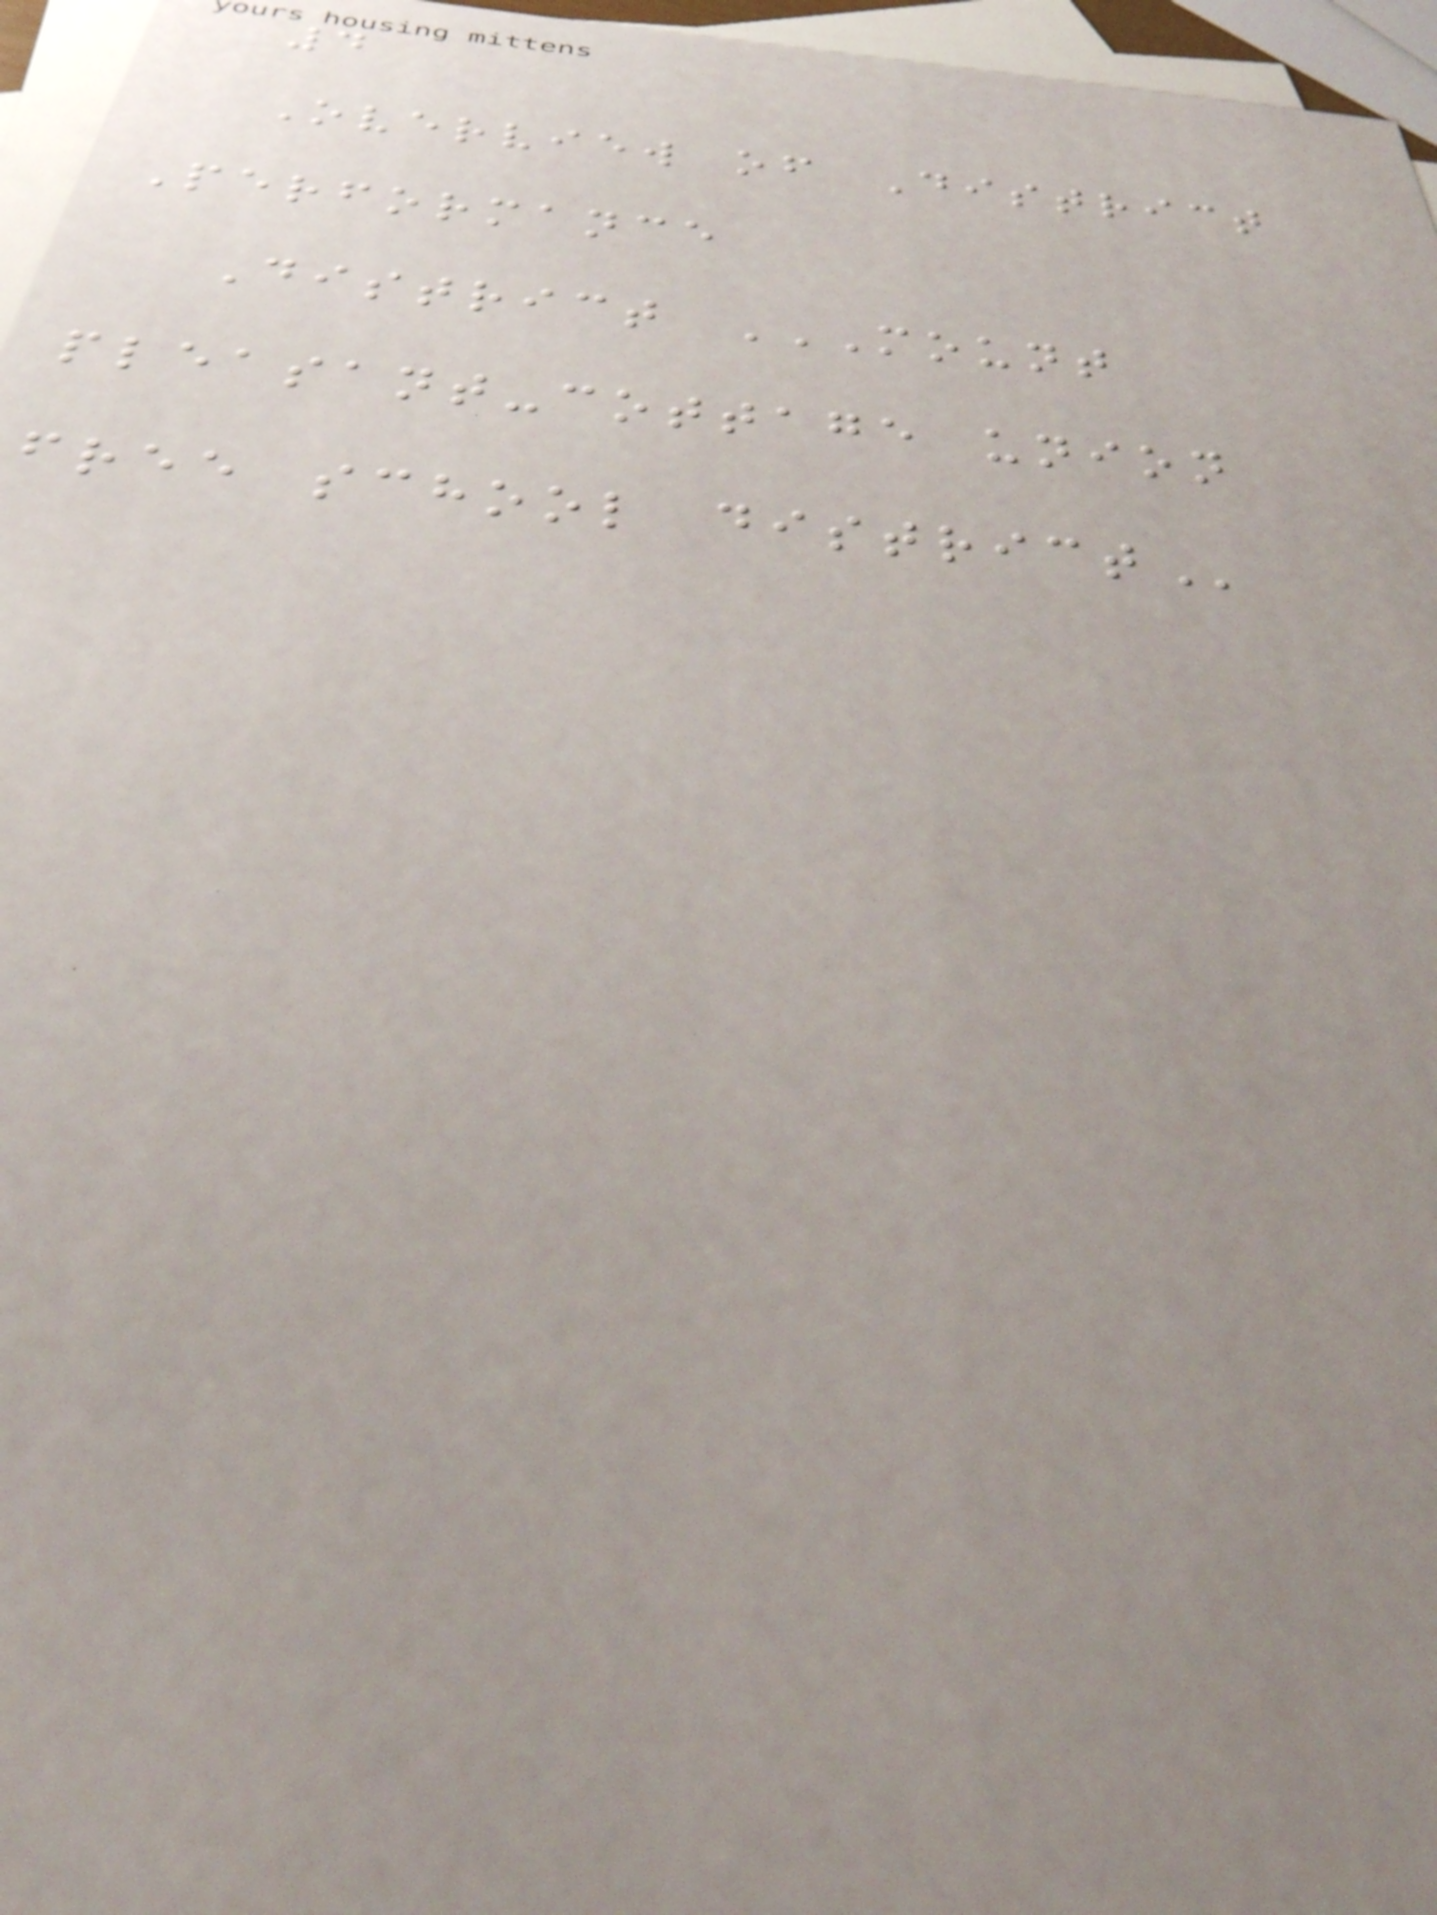4
Overview of District
Performance
District MOUNT
pleasant-cottage union
free school
